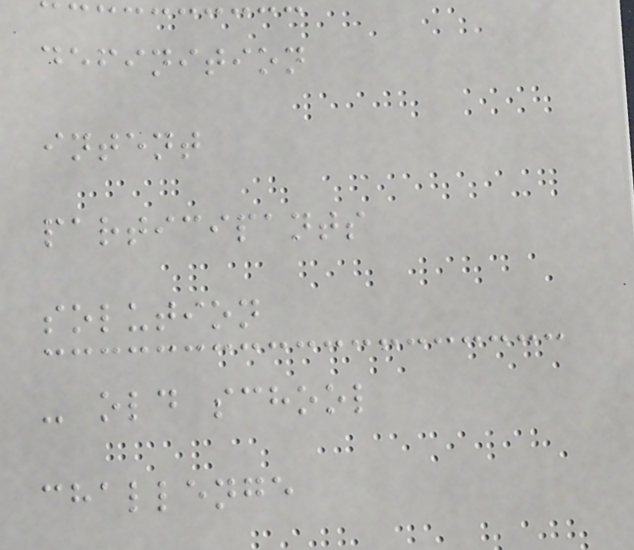definition
intent
participants
solution
- old school
challenge
